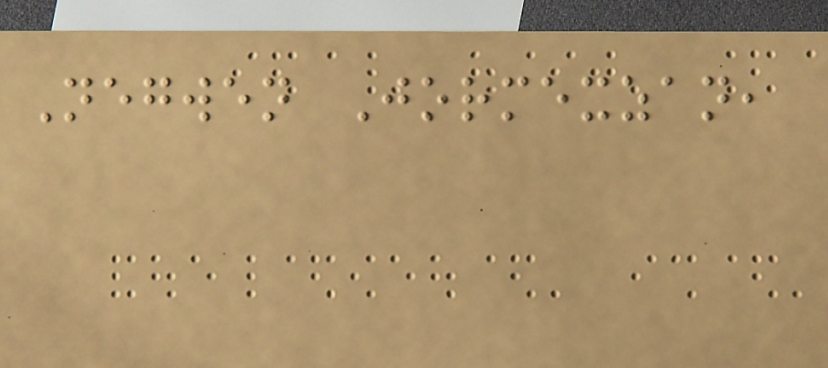Negwen Jormexzan,
